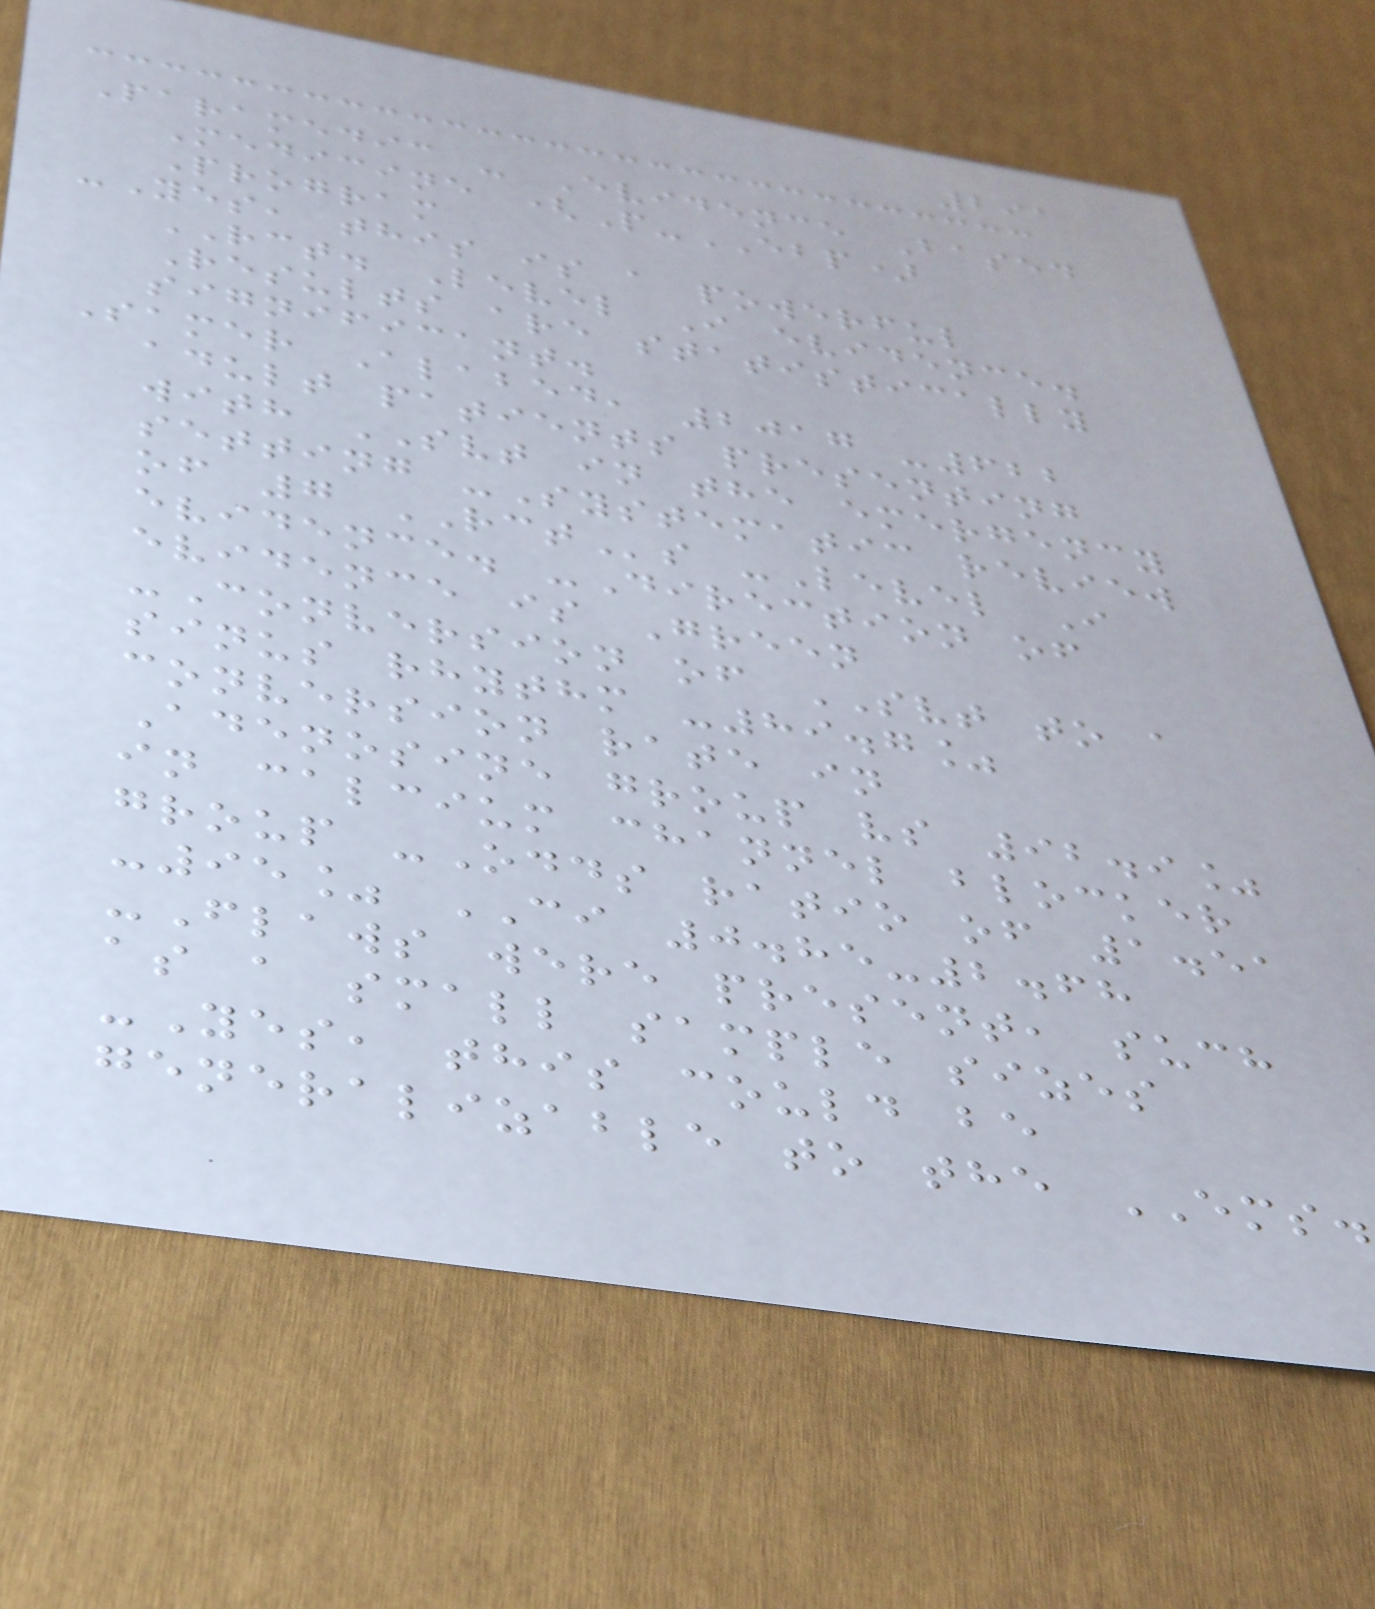291
Paramedic - Evidence Based
Medicine (P-EBP)
Program
-Yes, this is a powerful
RCT. Level I evidence.
Results are statistically
significant.
Samer Alabed, 2017 -622
adult patients presenting
with SVT in the emergency
setting -Systematic review
of 7 RCTs -Level I
evidence. -Direction of
evidence is Green
-Conversion of SVT to a
sinus rhythm -89.7%
conversion rate in
Adenosine group vs 92.9%
in calcium channel blocker
group -Odds ratio of 1.51
-95% CI 0.85-2.68
-Flaws were present, such
as a small sample sizes
-Yes, this could be
generalizable to the EMS.
